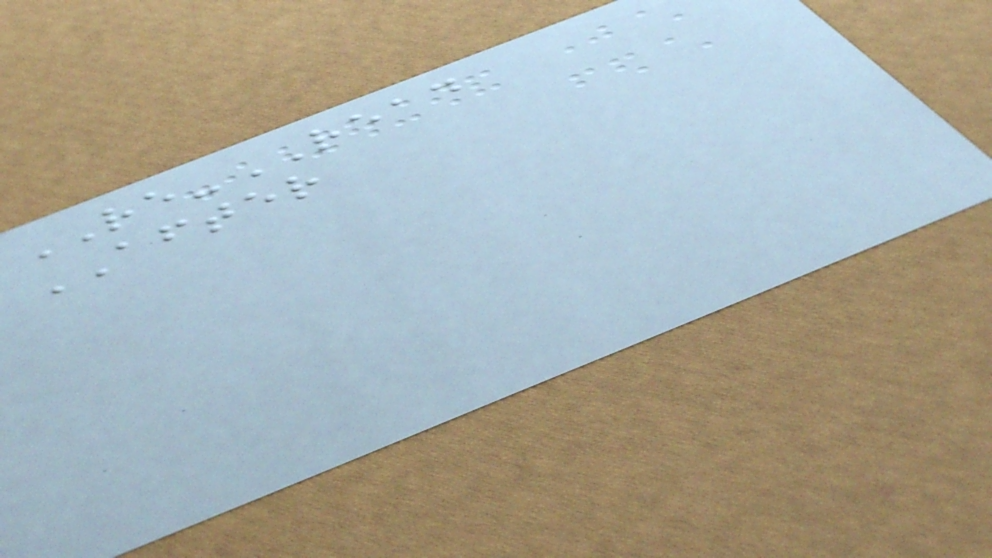RE-READ
AFTER
